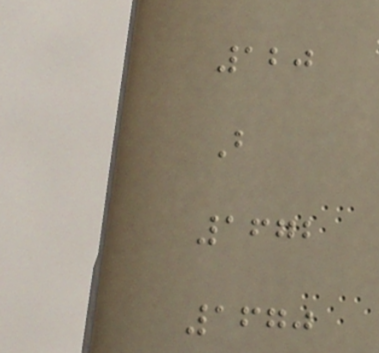120
B
1672
1670
